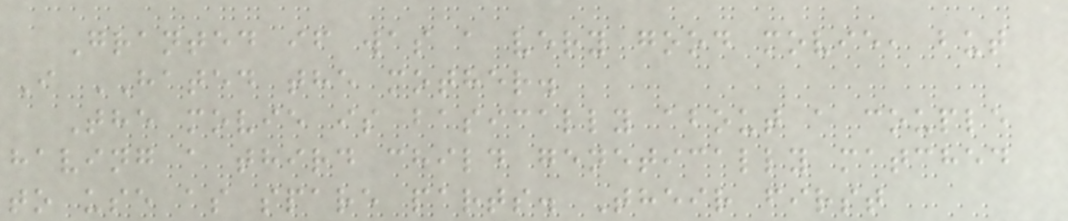Granted if was a very good movie, but
I HATED the mother.
The movie is basically about a couple
having a third child genetically matched
to use as spare parts. Their first
